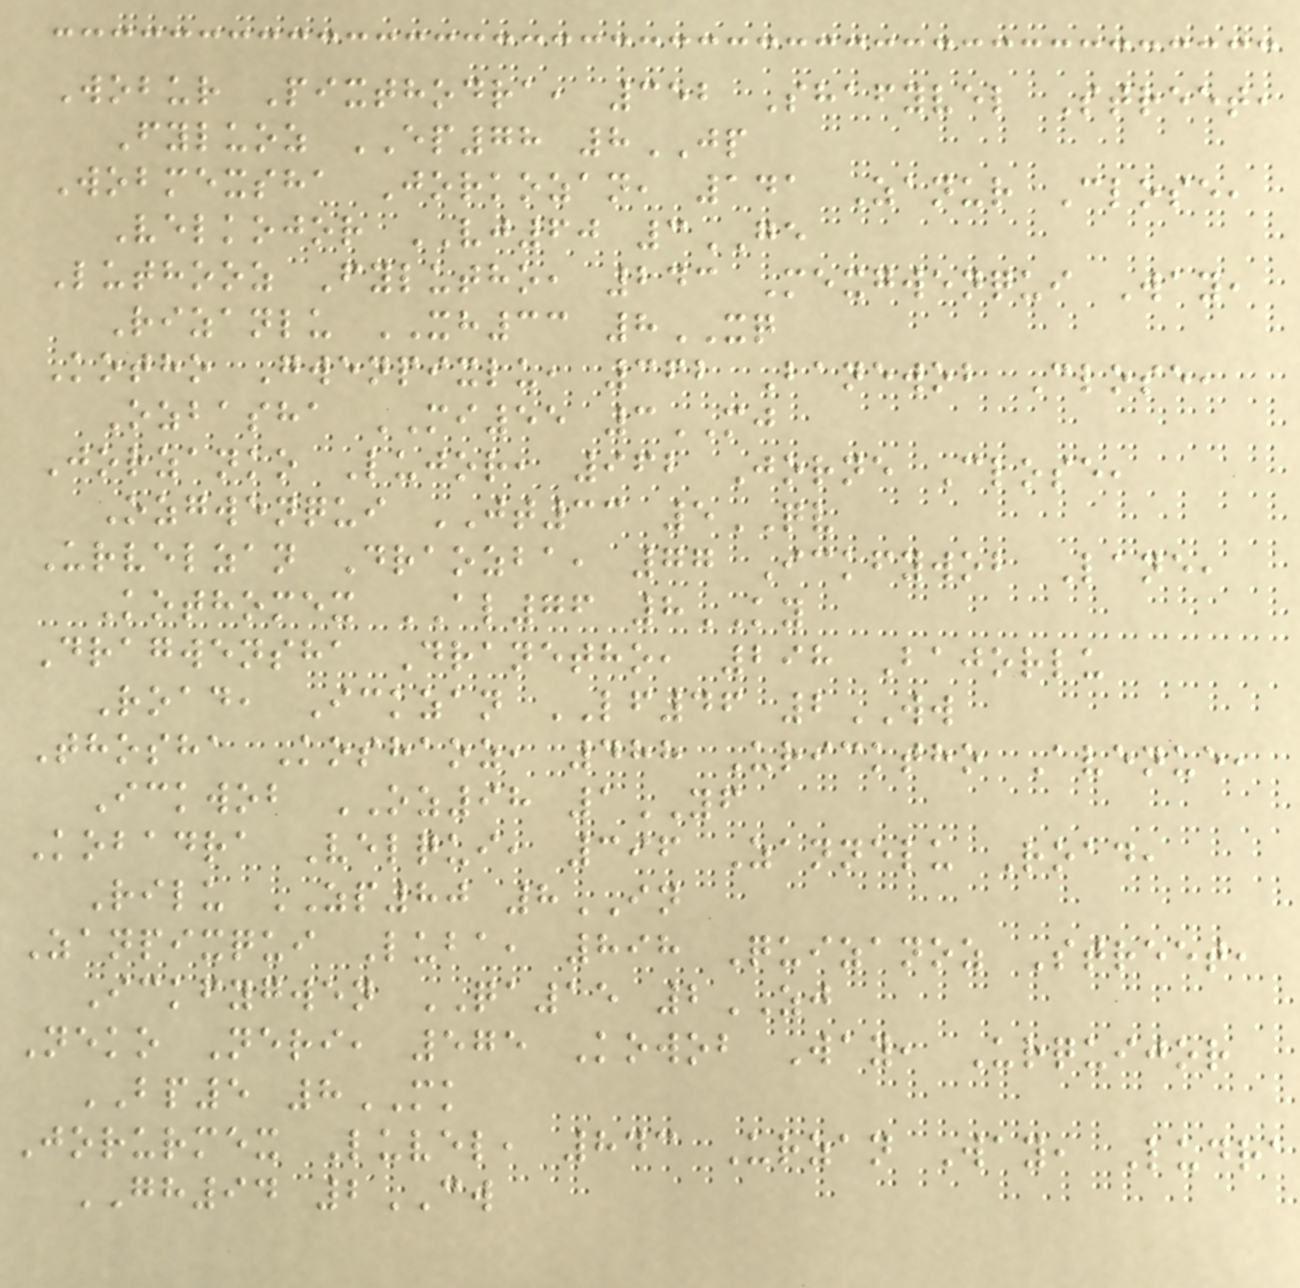Wobur Pixthodra, 352 Shafyvel Street,
Fyluoz EP78 8JP
Wobmexsha Jorkozan, 141 Zanur Close,
Velkojor VJ60 3GE
Luthooz Fylutho, 243 Mexgwenqui Way,
Rizanlu XH33 8XQ
Kotho Gwenpixlu, 362 Banewob Close,
Ozbasha MI55 3MJ
Jorzanko Lujor, 962 Jorne Close,
Ozgwenqui JT33 5QV
Urvelzan Draozba, 77 Ickfywob Lane,
Kothomex AL76 8KY
Dragwensha Dranetho, 298 Bajorlu
Road, Ickzan LF46 2WW
Thosha Koshaoz, 488 Uricktho Avenue,
Ickwob OZ98 1YF
Kobadra Velqui, 396 Zannelu Road,
Rilu ZP80 8IN
Zanpixqui Luba, 898 Quizanoz Street,
Ickfygwen QA15 2ZJ
Neko Neri, 575 Kowob Way, Urquijor
BP5 8MK
Jorurmex Luvel, 843 Urzan Way, Ludra
GH94 2CW
